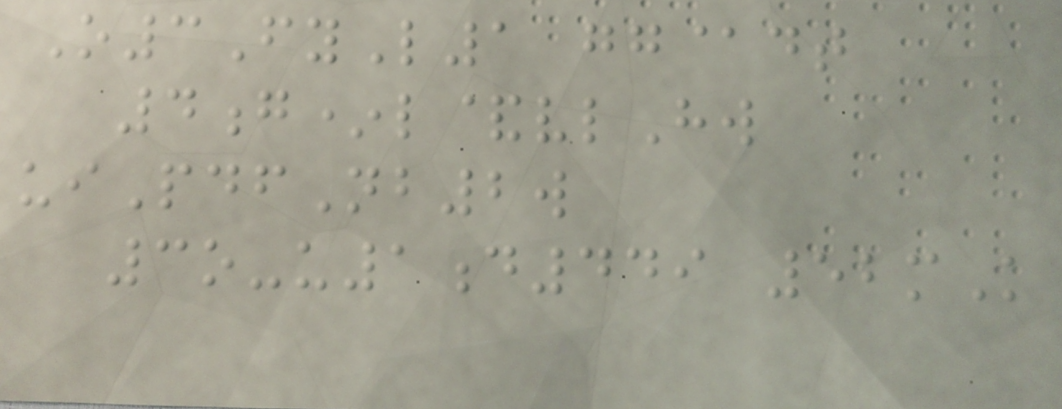O3FyL1 gg@dt
4g*l&vlHw
uiPdfNb2w
3o-u1d449 52mK
